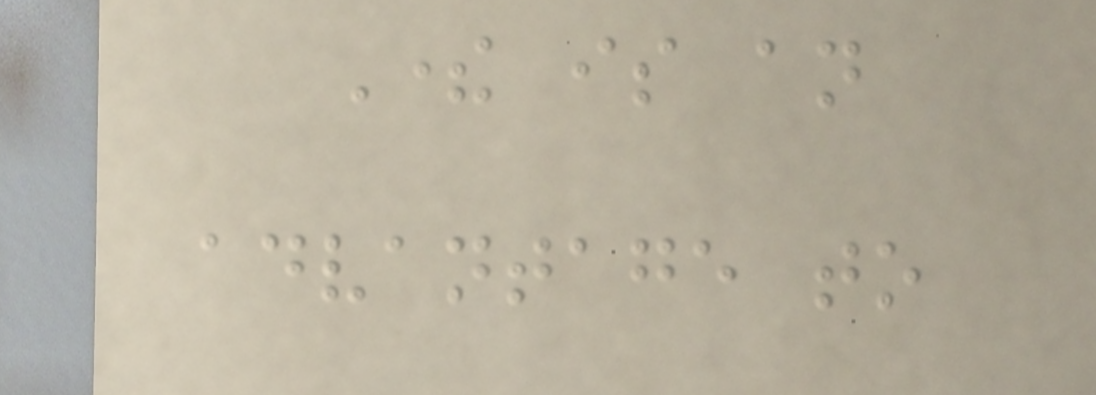There is an
advantage to
